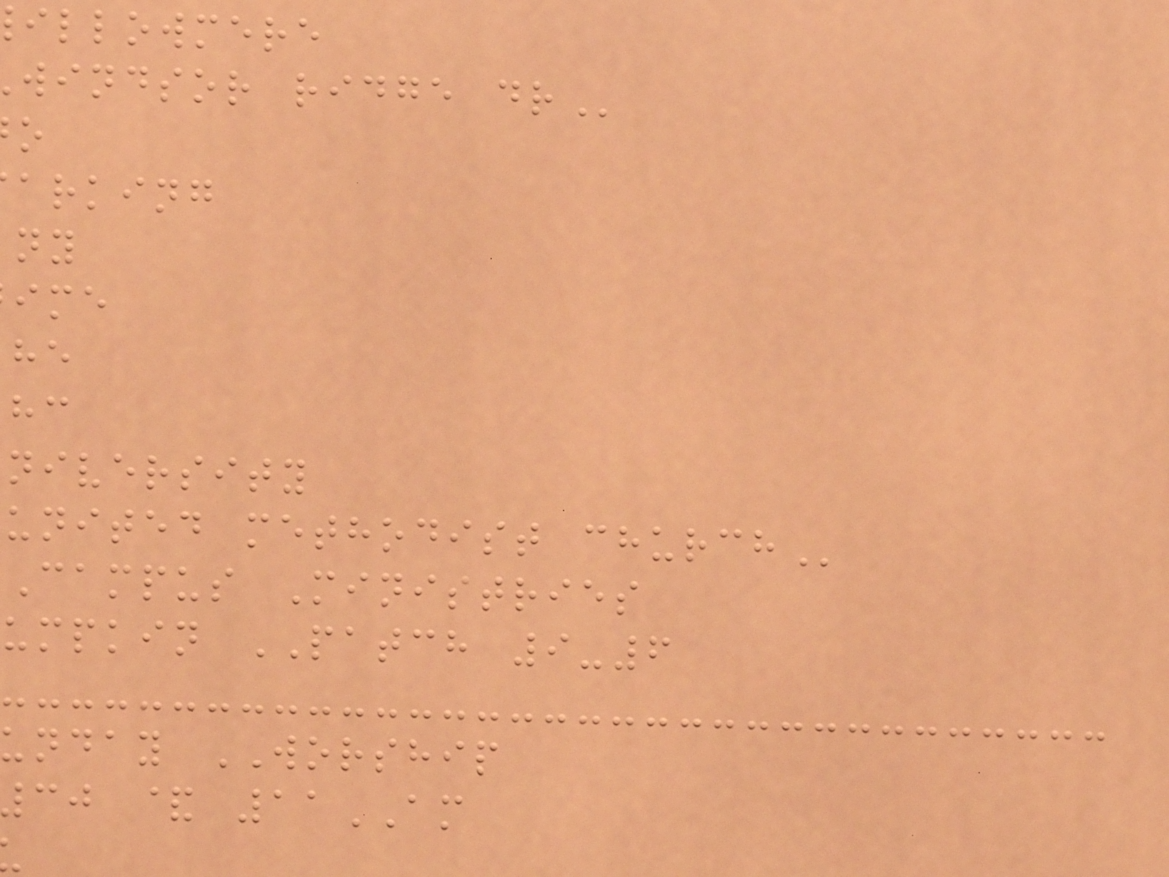illowmere
windsor ridge
arking
niversity
united methodist
Campus Ministries
umpkin PATCH 9-6
unday WORSHIP
cj & 11AM
